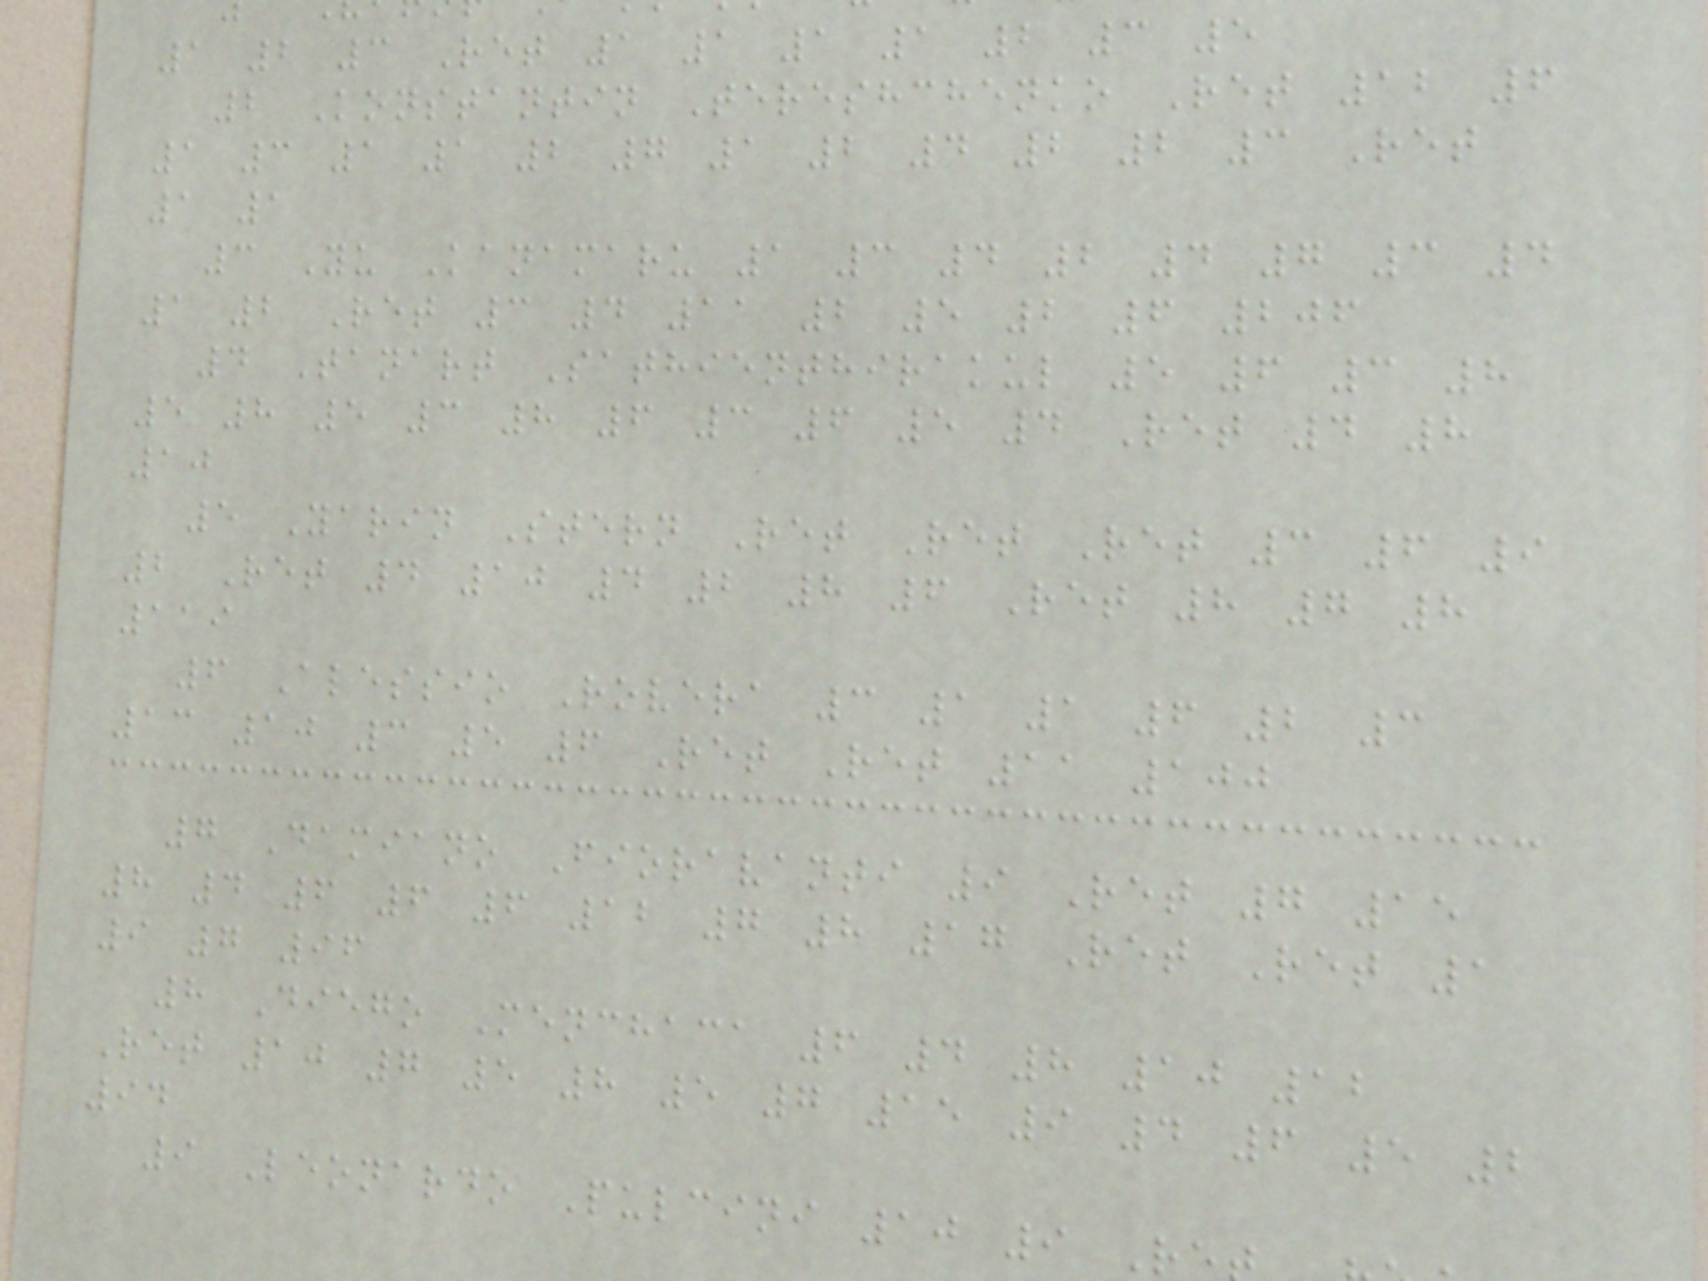1 2 3 Ret 1 1 1 1 2 3 5
2 Konstantin Tereshchenko Ret 12 6
1 3 1 1 2 7 1 2 4 2 2 3 Ret
1 1
3 Yu Kanamaru 1 3 4 2 4 7 3 4
1 2 Ret 3 4 11 2 5 2 6 206
4 Tanart Sathienthirakul 5 6 3 8
5 8 5 3 8 6 3 6 5 4 Ret 4 8
10
5 Yarin Stern Ret Ret Ret 3 6 9
2 Ret 4 10 4 2 8 6 Ret 8 7 8
119
6 Alessio Rovera 3 1 1 6 2 3
13 10 3 5 6 Ret Ret 11 100
7 Damiano Fioravanti 9 Ret 7 15
8 4 6 6 6 12 7 8 17 Ret Ret 1
9 7 96
8 Diego Menchaca 6 4 8 10 12
Ret 10 7 5 8 5 7 15 9 4 6 5 2
94
9 Leonardo Pulcini 10 9 R
